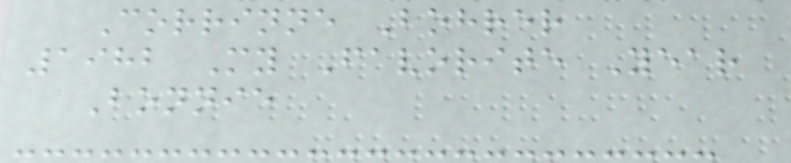Corrinne Bohrer
1982 My Favorite Year
Bonnie
